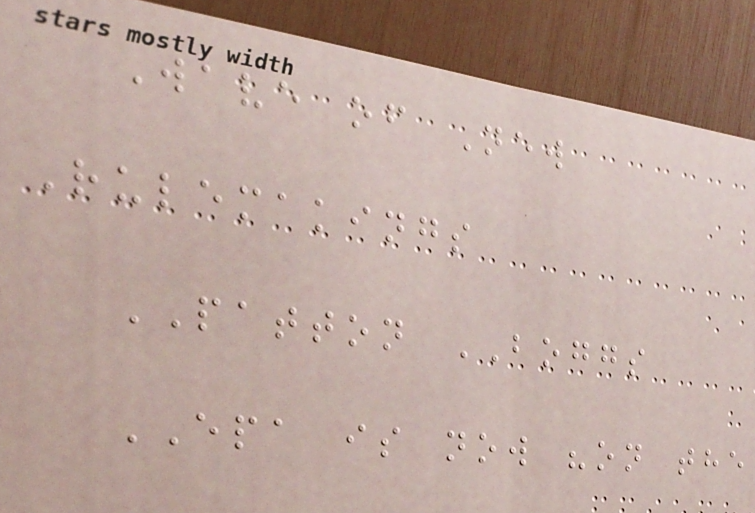Wave of New
Rulemakings
PATTON BOGGS
EPA is now "on the
